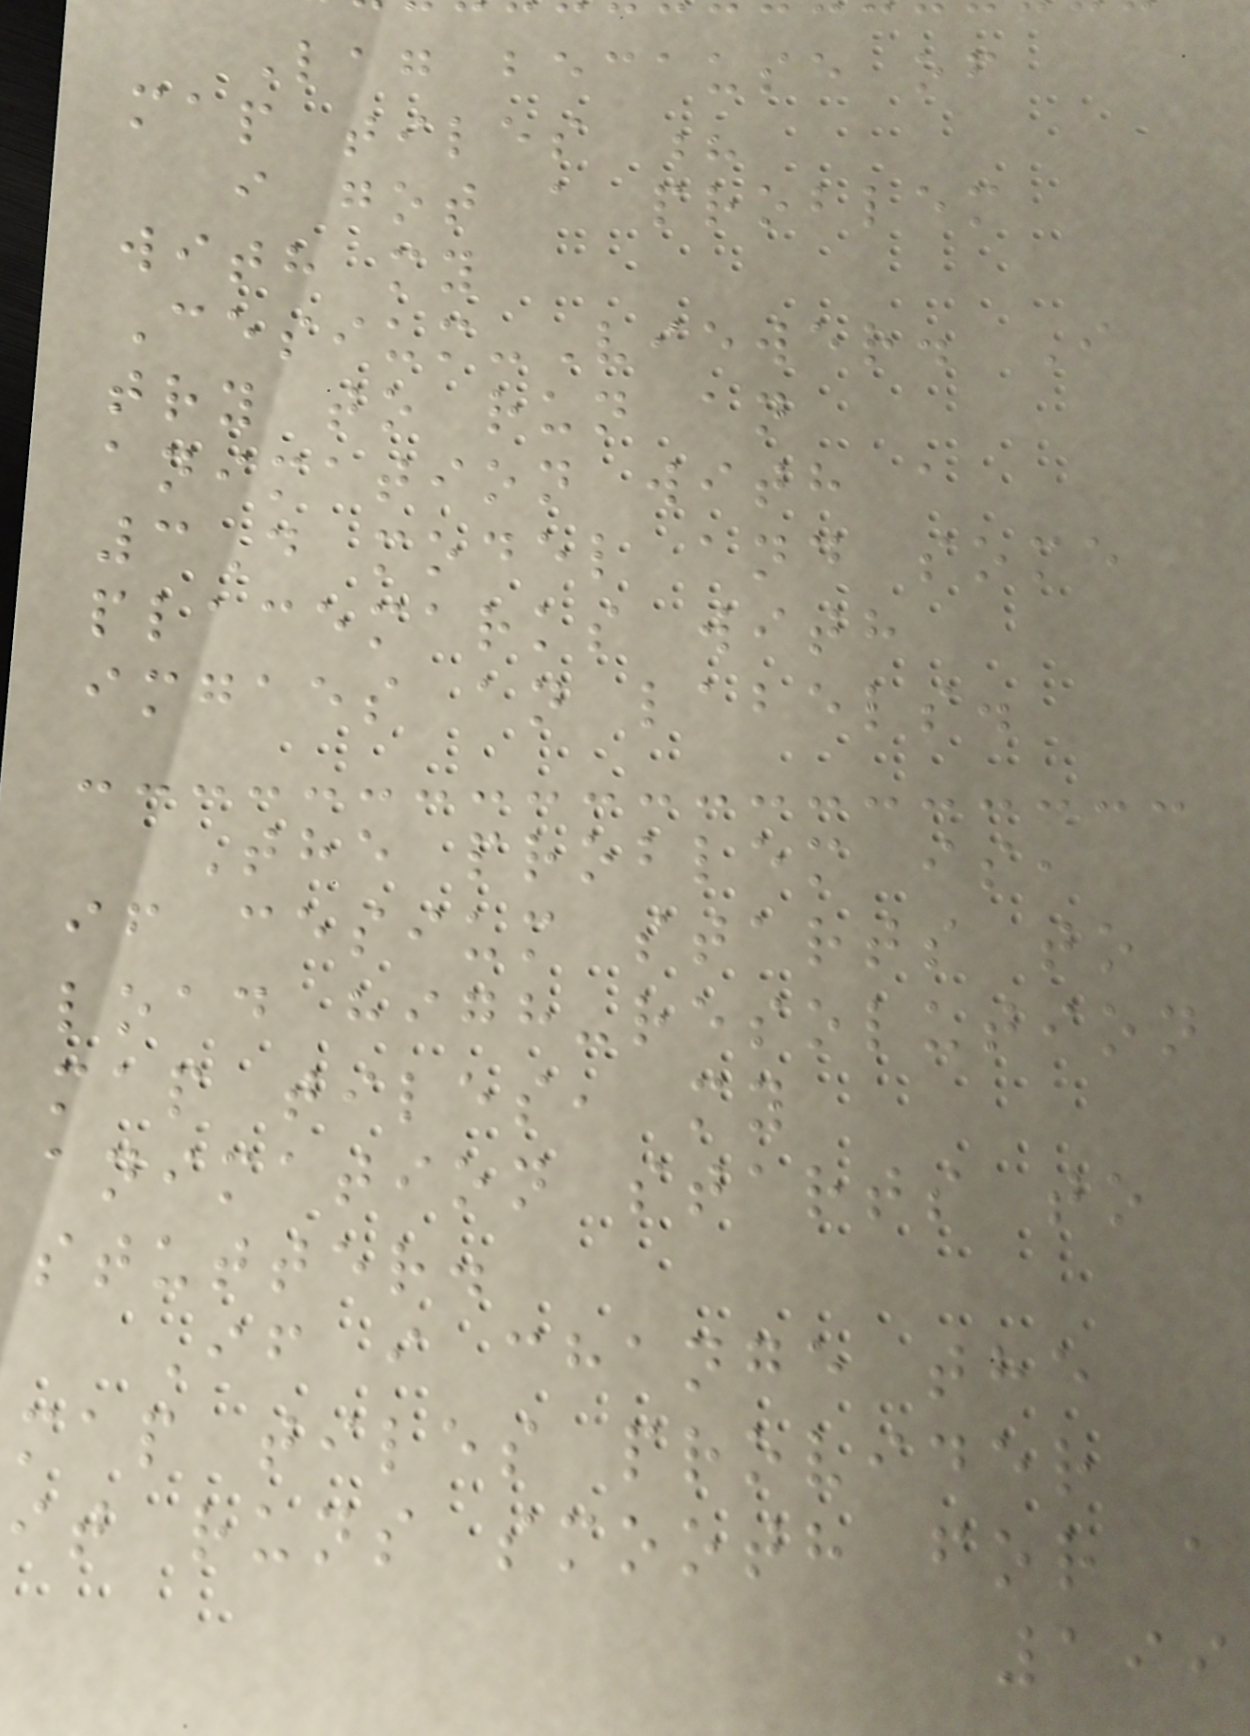Lag because of
map tiles ?
i got a problem
with my
Cesium-Viewer. I
try to run an
animation with a
3D model and some
placemarks with
imgaes an labels.
The problem is,
if cesium starts to
load high-resolution
map tiles, my
animation starts to
stutter.
If i change the
map tiles provider
it runs smooth for a
199
